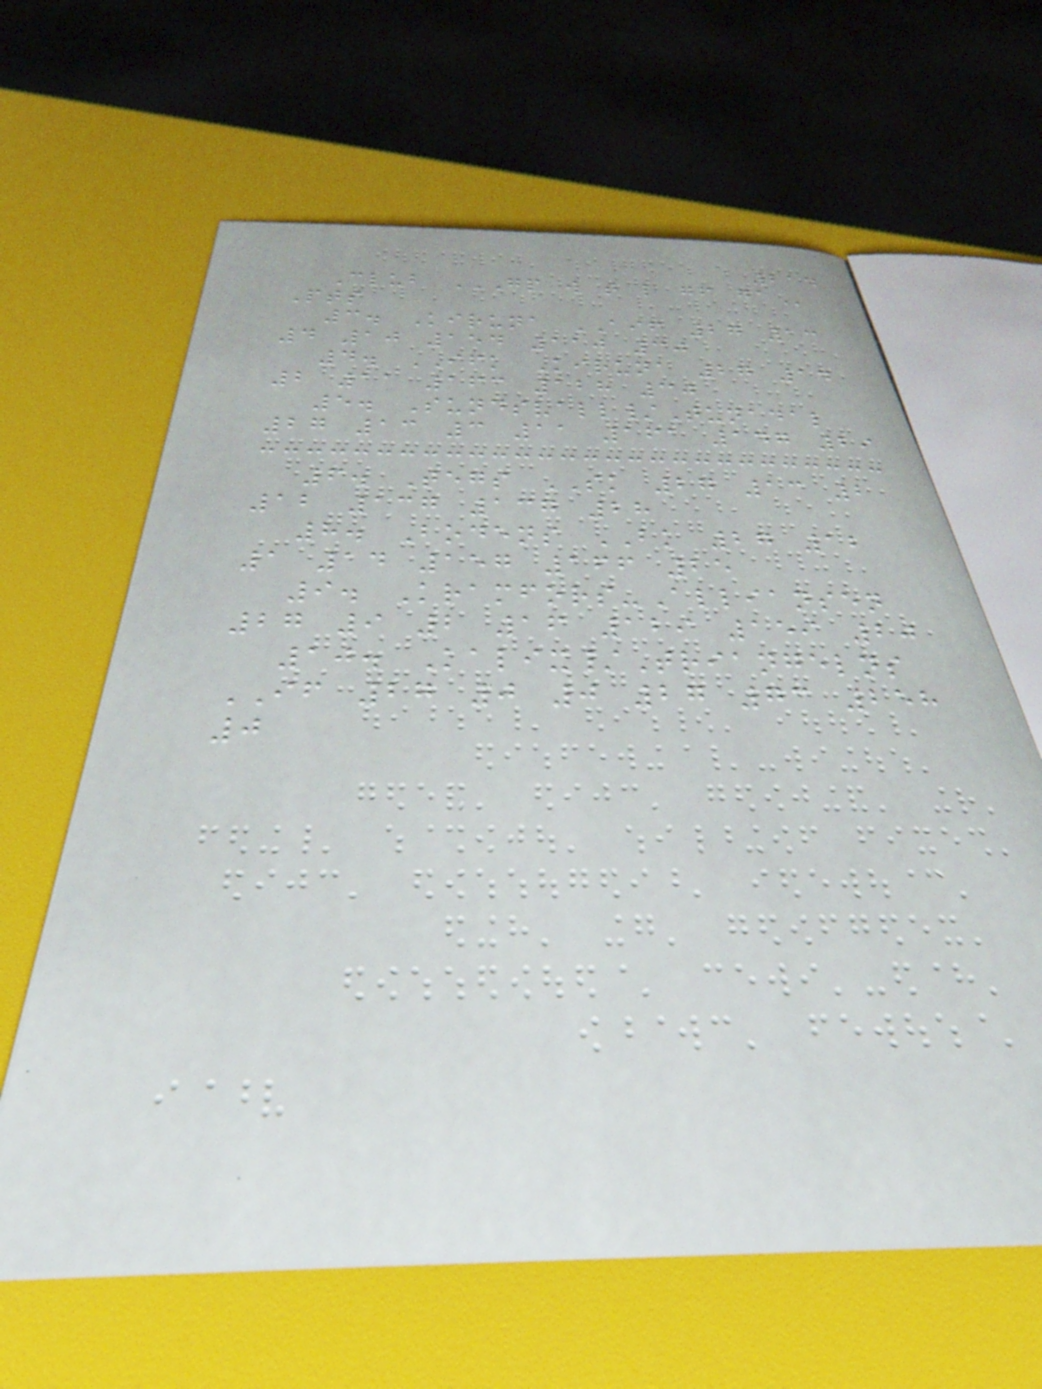214
Club GP W T L GF GA
Pts
3. Kiruna AIF 27 13
4 10 154 110 30
4. IFK Kiruna 27 14
2 11 163 128 30
5. Sundsvall/Tunadal
27 13 3 11 161 147 29
6. Tegs SK 27 13 2
12 137 137 28
8. Bodens BK 27 12
1 14 157 166 25
9. Kramfors-Alliansen
27 9 2 16 129 159 20
10. Kalix/Triangelns
IF 27 0 0 27 73 258
0
